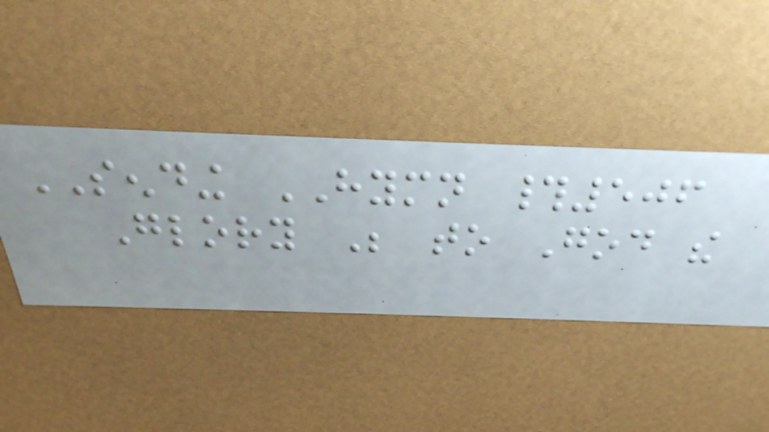SENDING HYMN #506
Glory Be to God the
